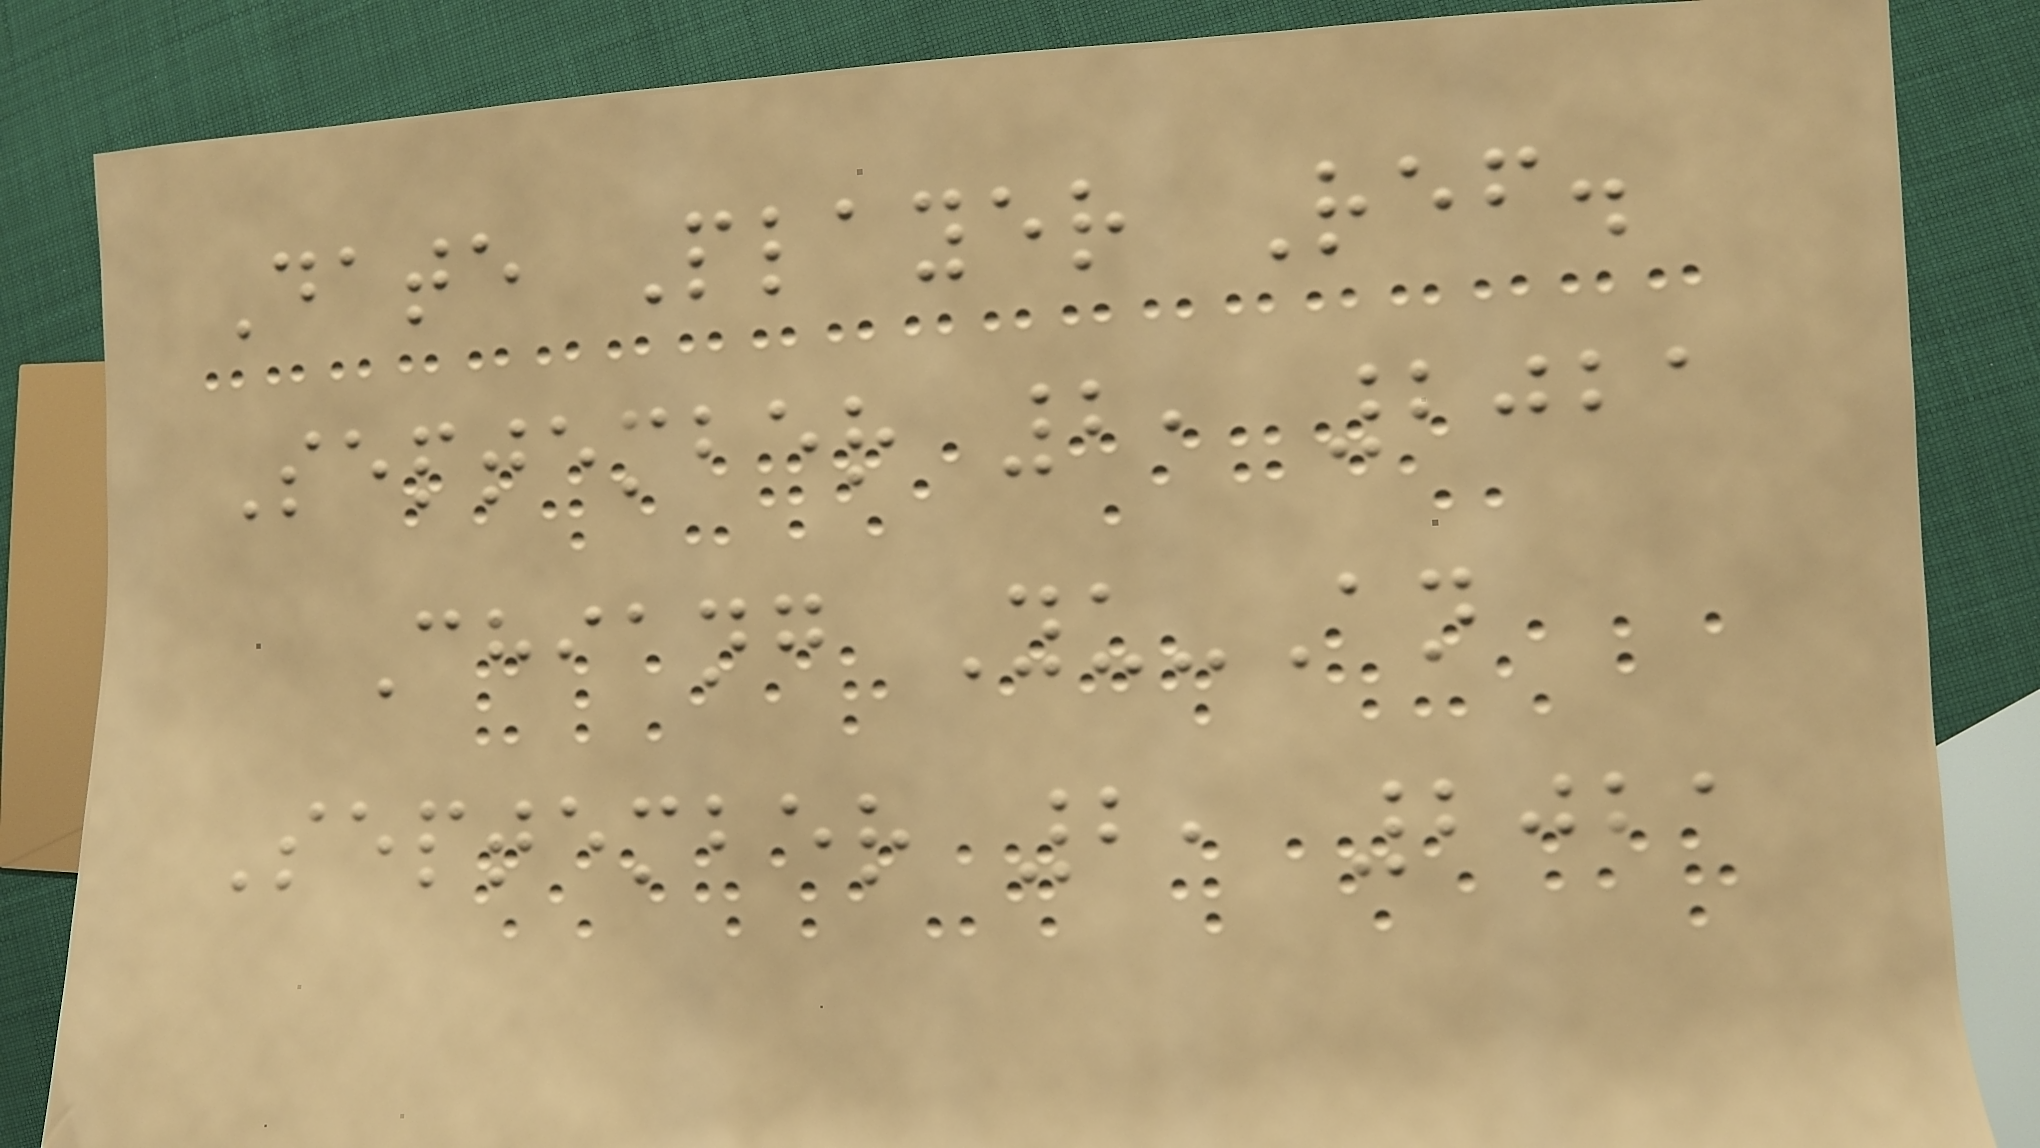Date Player Ref.
September 2, 2021
Chiang Yu-An
September 2, 2021
